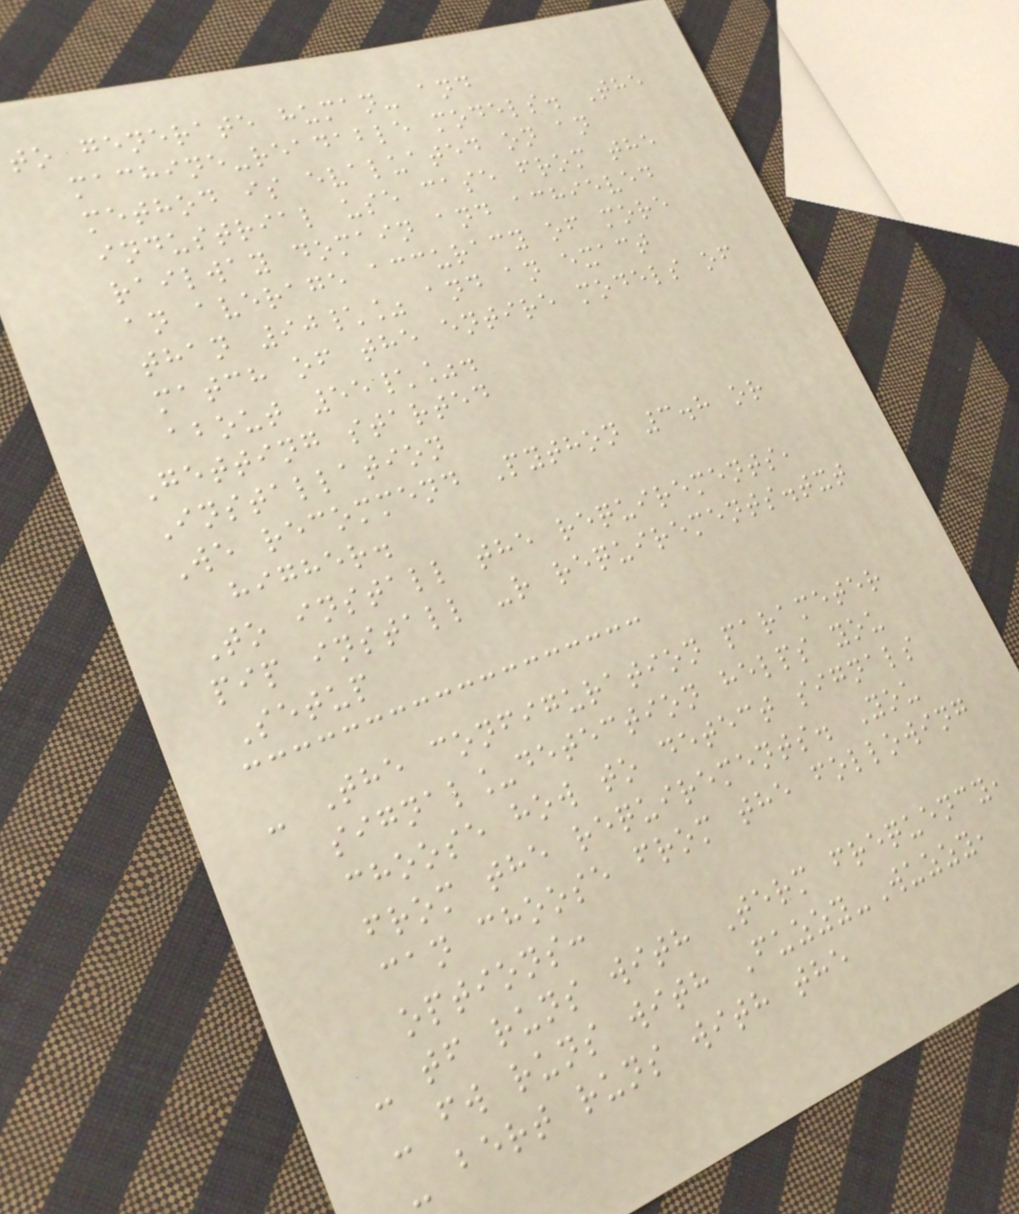to generate human- and
machine-readable models. The
method is evaluated on an
industrial use case from the
railway domain and achieved
an average accuracy of more
than 90\% and an exact
match of the entire models of
about 55\%.
Getting started
Installation
We recommend Python 3.8 or
higher.
To install the requirements,
pip install -r requirements.txt
Setup
- The configuration parameter
signal_detection helps you
choose how to detect signals
from the requirements. You
can choose from the following
options:
- tf runs with Term frequency,
- fw runs with Fuzzy-Wuzzy,
- bert runs with the
